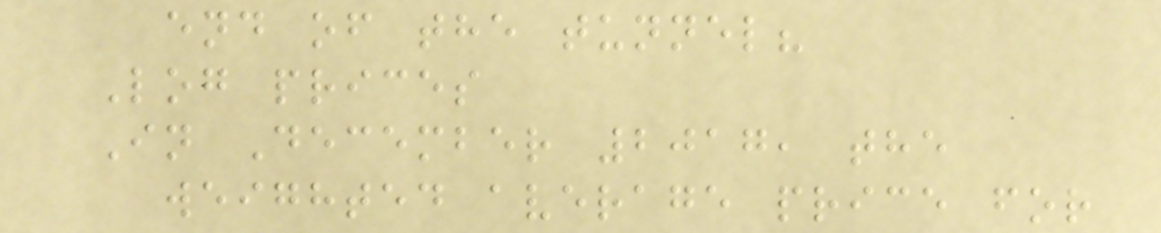end of the tunnel?
Log prices
In December 2017, the
weighted average price for
